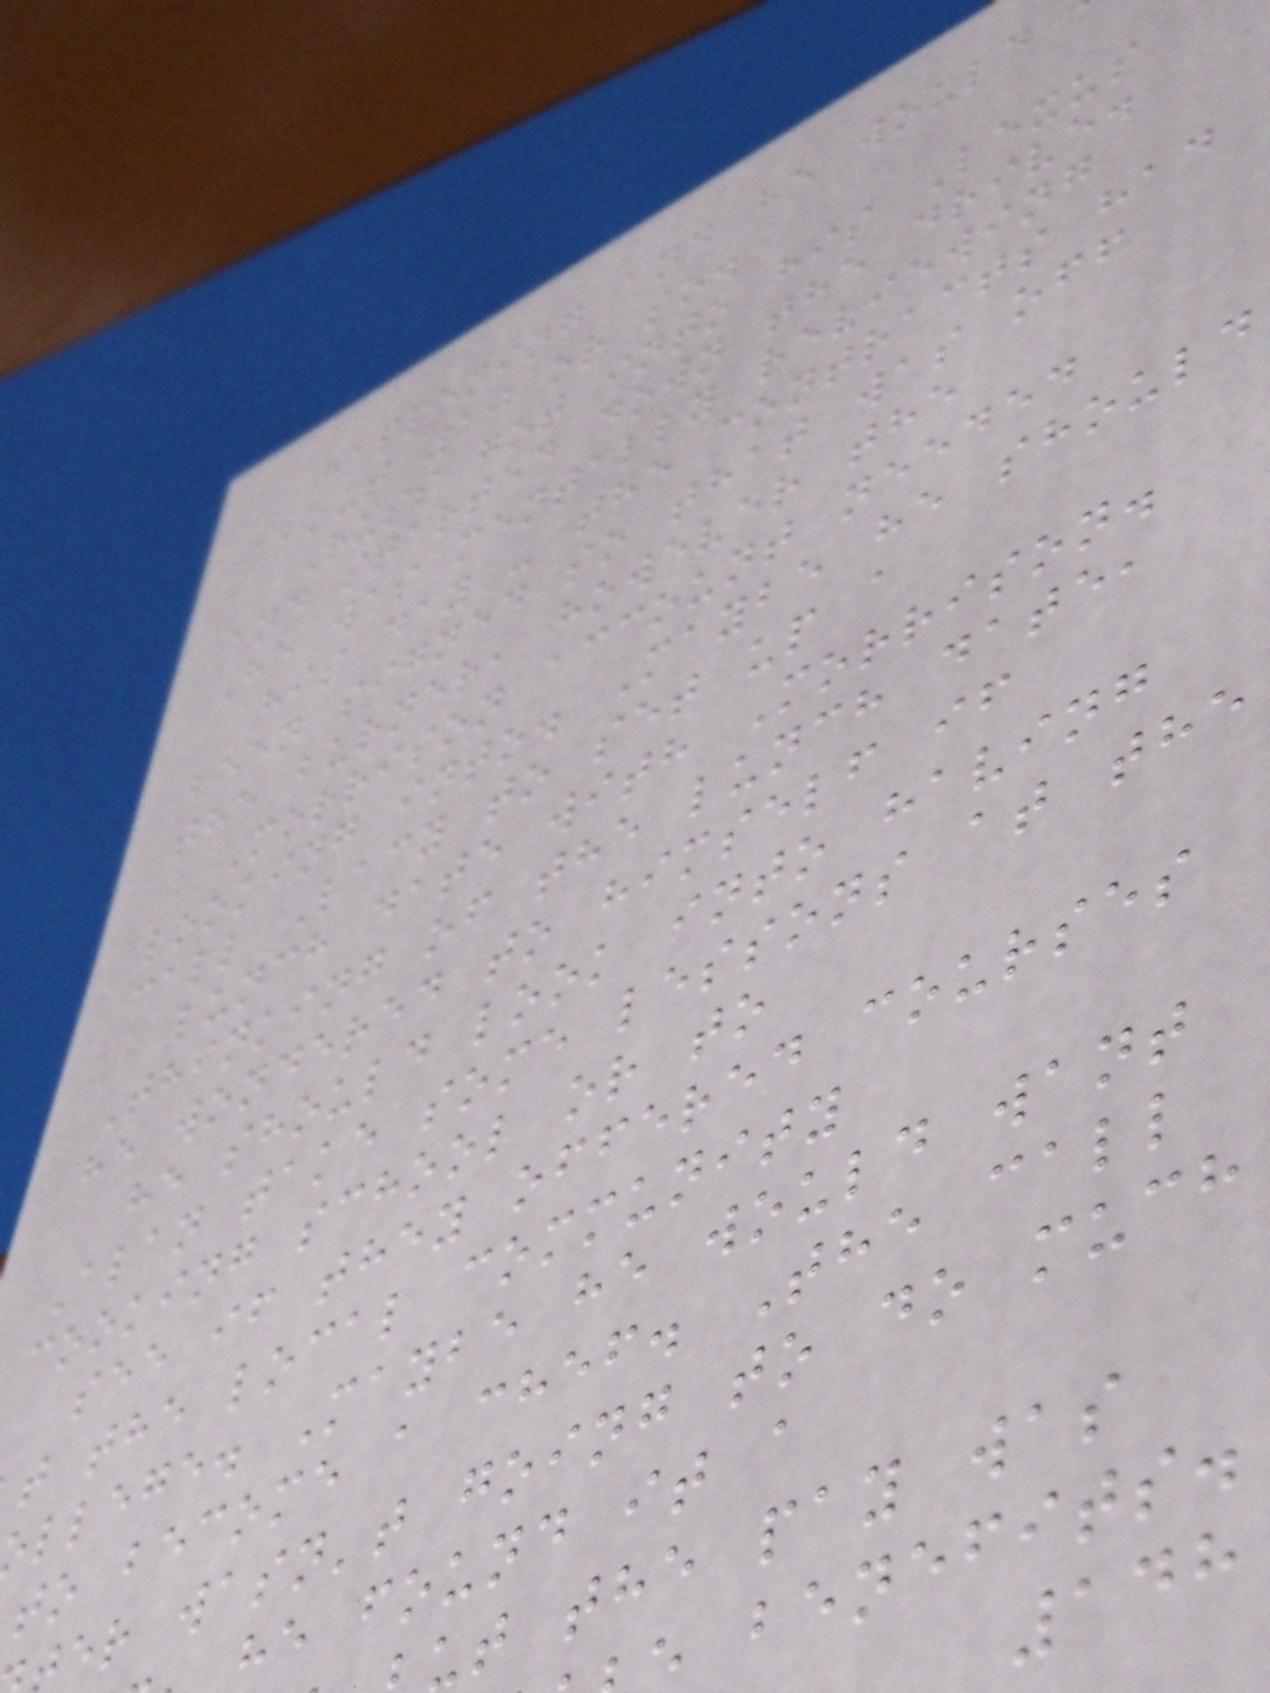happening and he would
about 10 or so.
Russ got into his Lexus
and started down the drive.
He was mentally reviewing
his day - the contracts had
been signed so that was off
the burner, however the
Morrison account needed
looking into. Maybe he should
call Lacy to set up a
lunch date with Morrison.
Thinking of the lunch date,
he wondered to himself if
he should look into having
Alan take some lessons at the
cooking school or to
see if they offered courses
t the local community
llege. Maybe he would want
to become a chef. The call
er wasn't going to do much
he found it a
ut the pay was
benefits.
148
